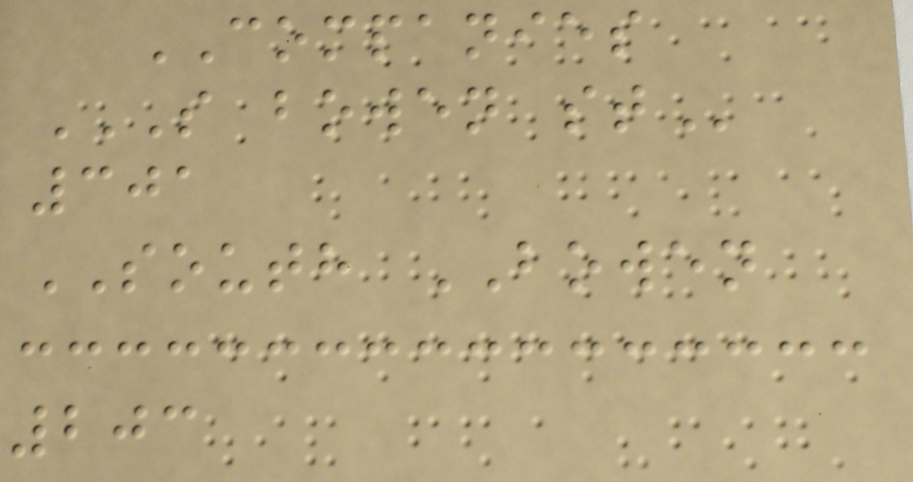COMPANIES
S BOWEN ST
301
SOUTH BOWEN
203
